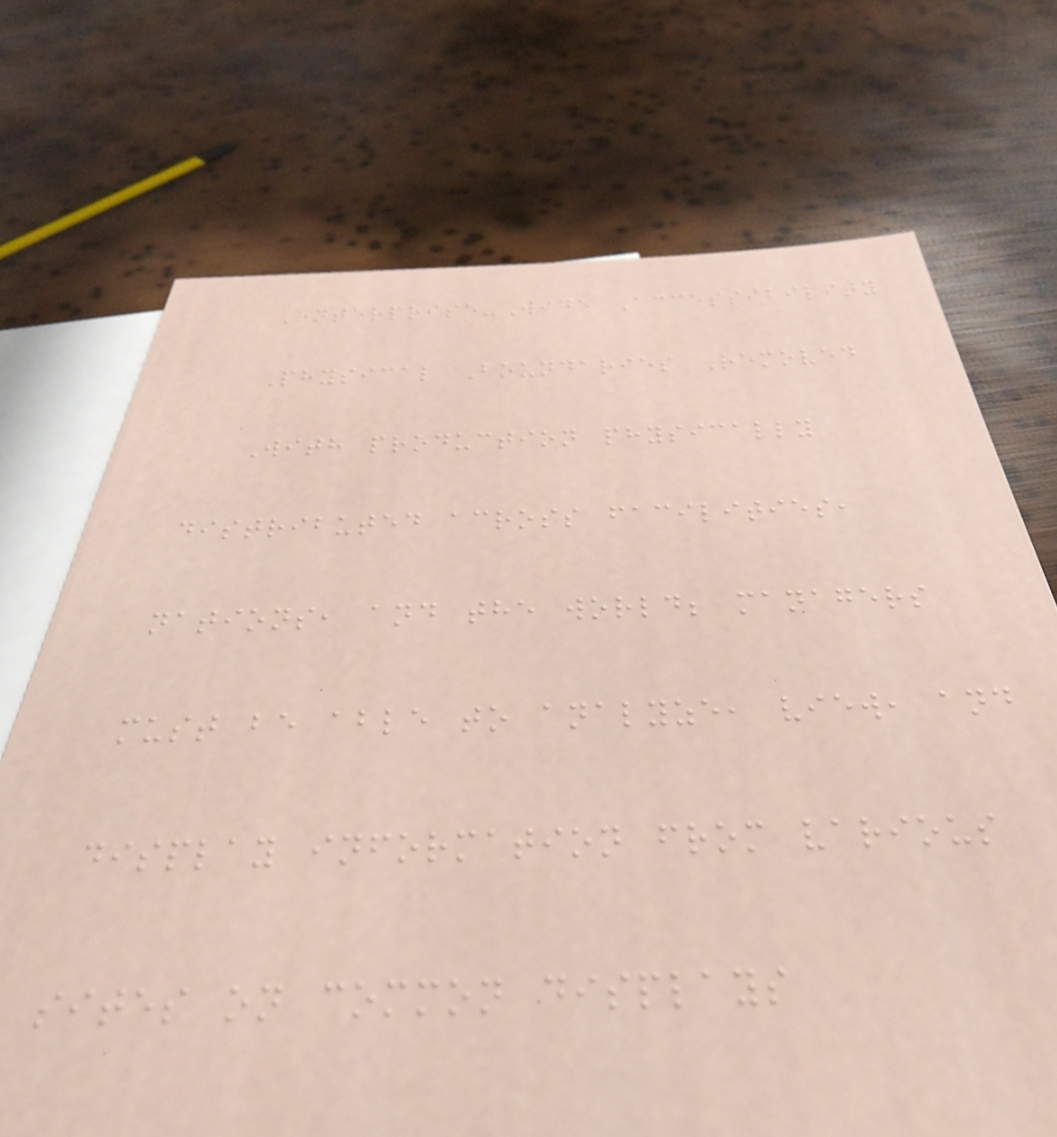Enterprise-Wide Accessibility
Physical Boundaries Removed
With production physically
distributed across facilities,
nations, and the world; managers
must be able to analyze, view, and
display information from various
sites on common displays
